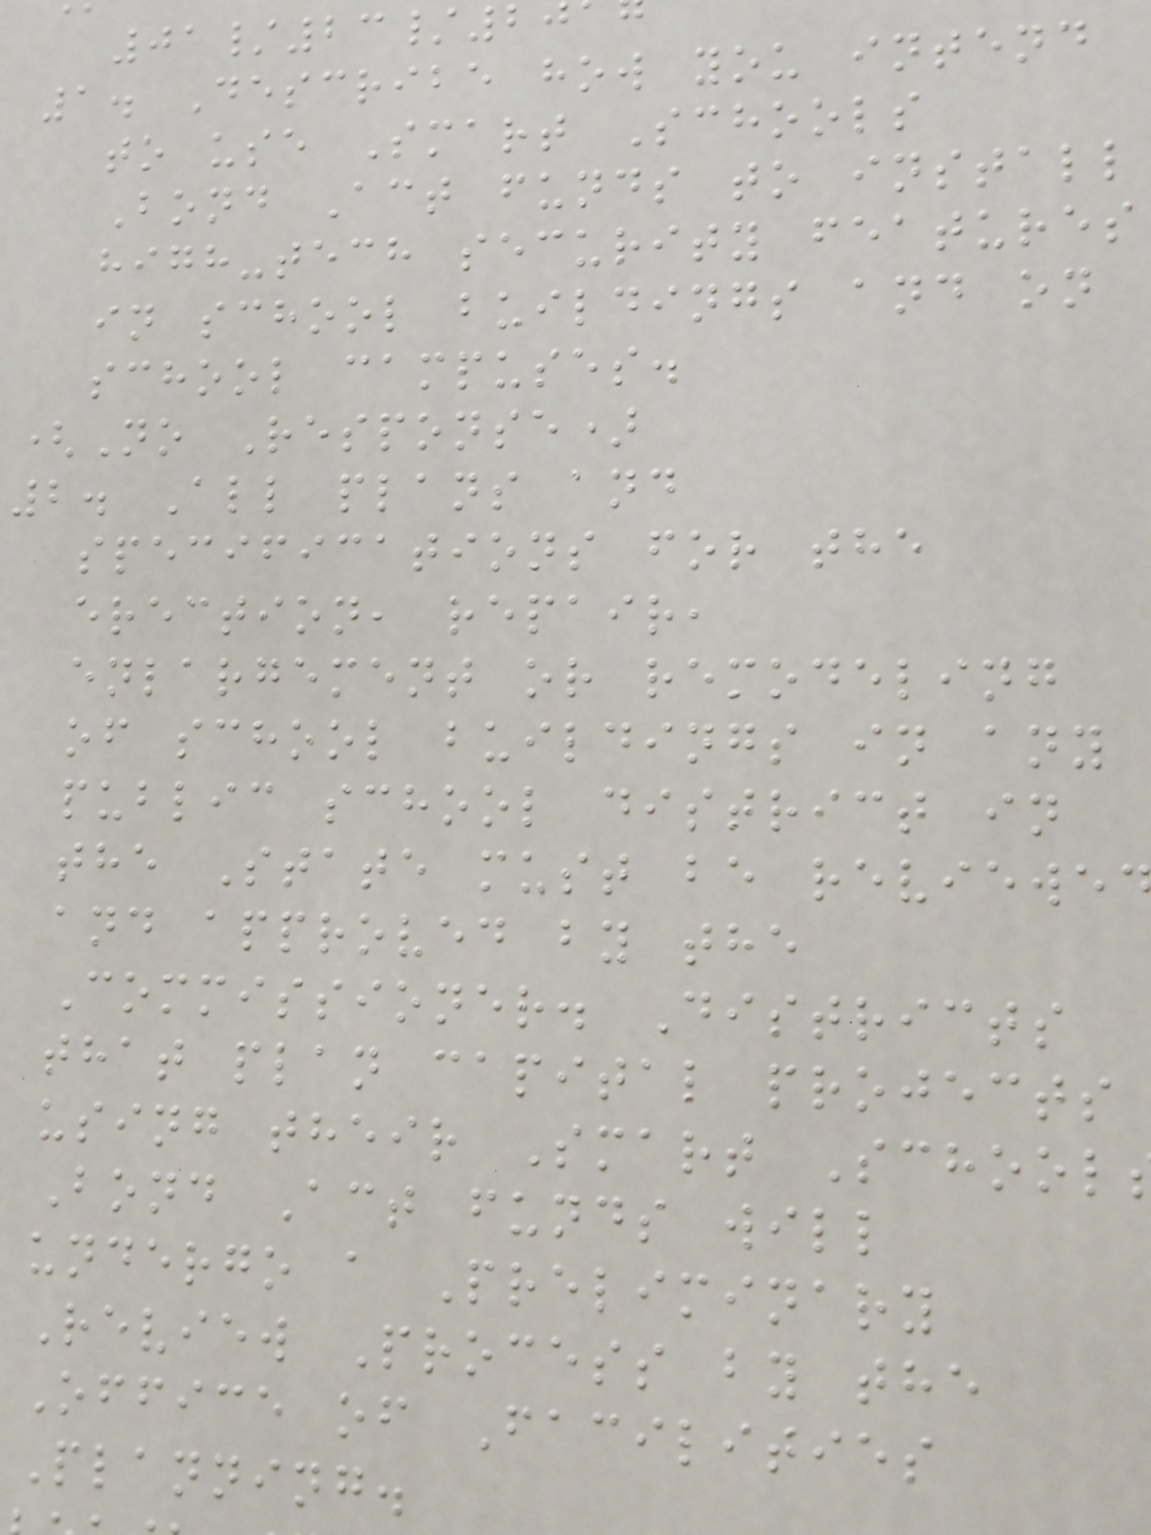01/23/2
1. Describe how you intend
to use Smart Schools
Bond Act funds to install
high-tech security features
in school buildings and on
school campuses.
(No Response)
2. All plans and
specifications for the
erection, repair,
enlargement or remodeling
of school buildings in any
public school district in
the State must be reviewe
and approved by the
Commissioner. Districts
that plan capital projects
using their Smart School
Bond Act funds will
undergo a Preliminary
Review Process by the
Office of Facilities
Planning.
